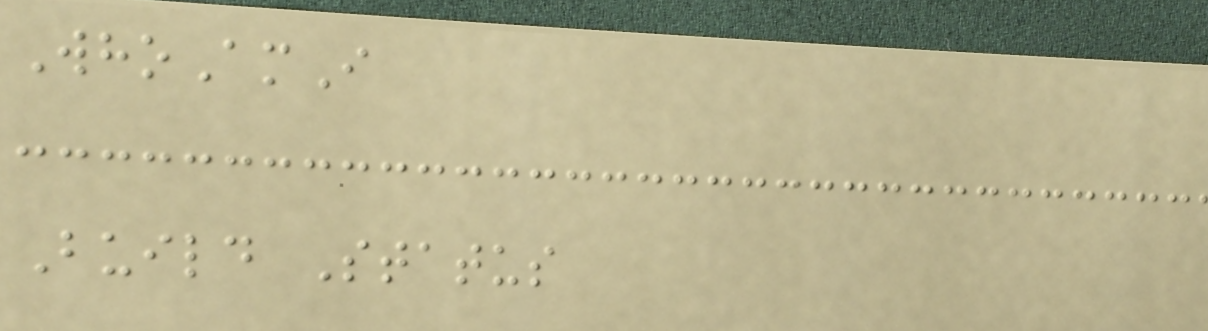WhoAmI
Build Status
